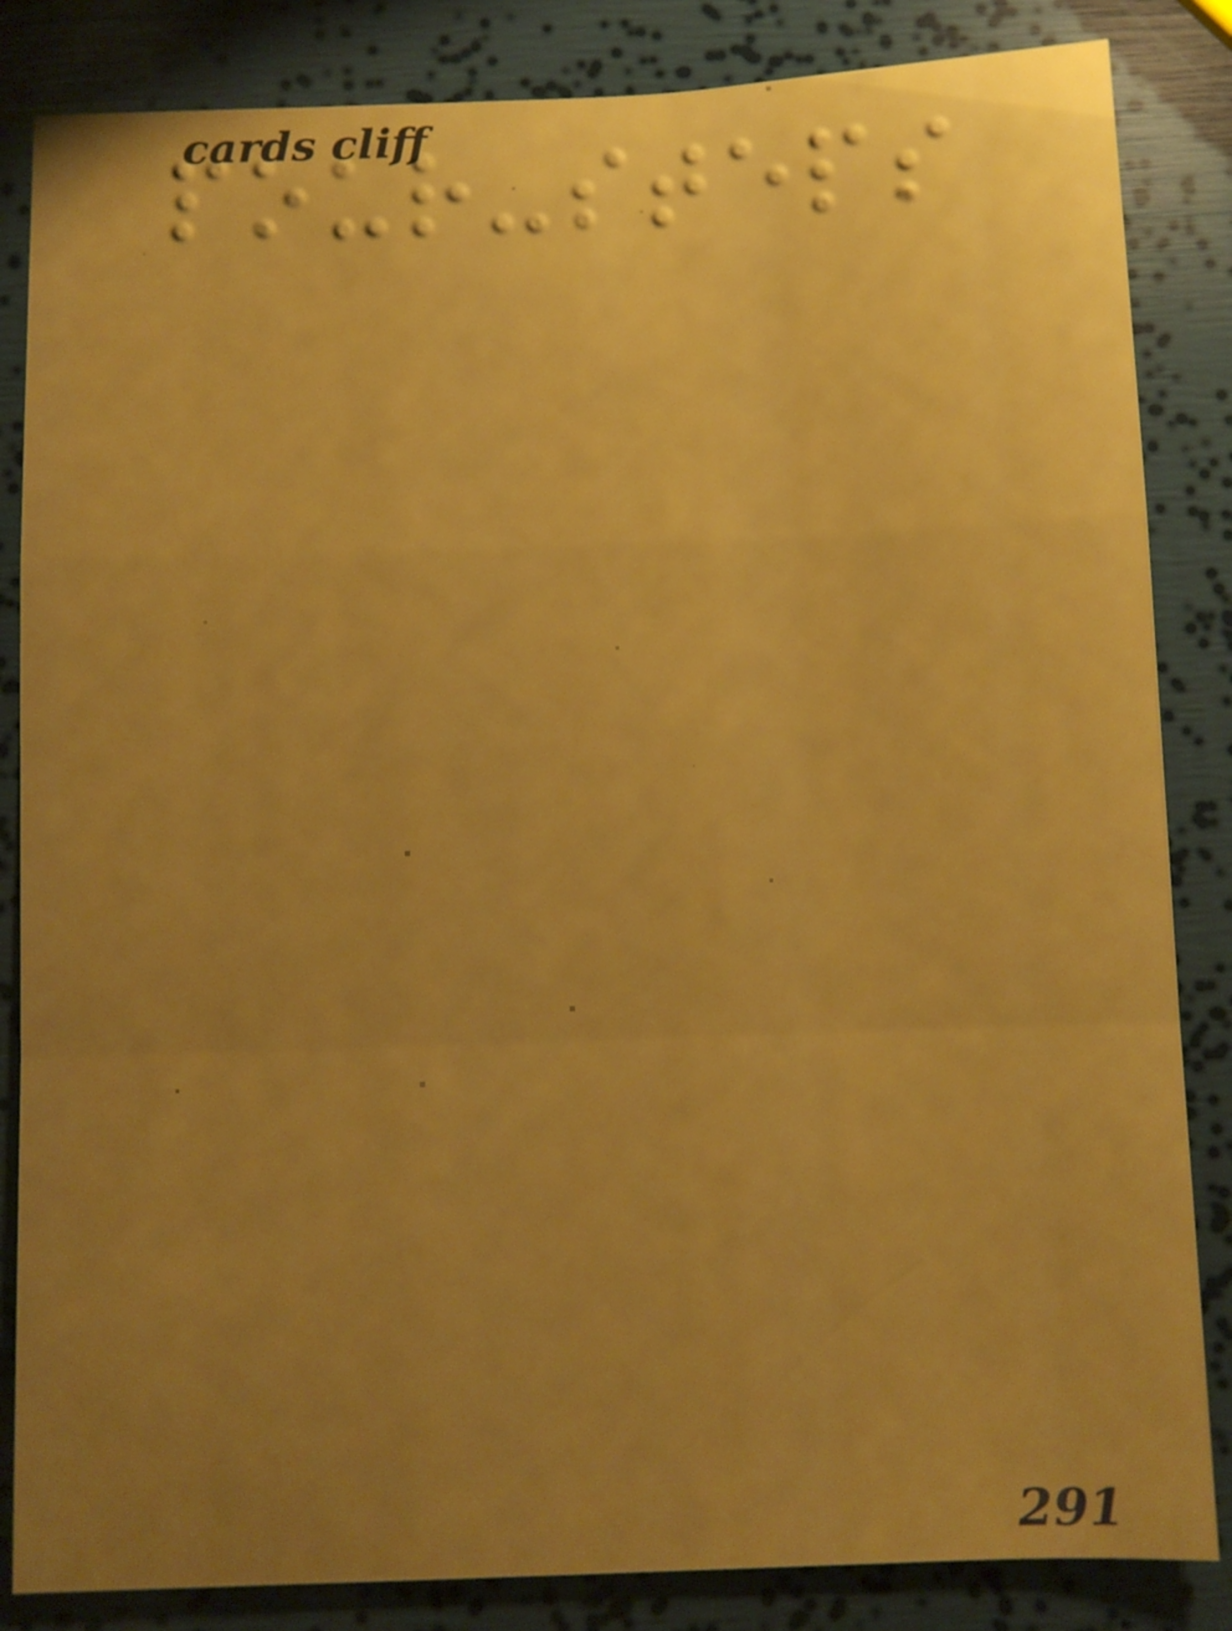pour-steps
